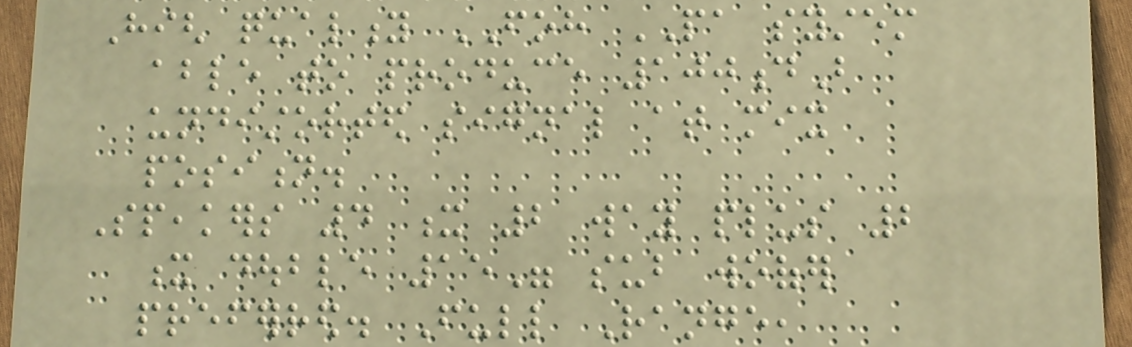High quality FOH PA system
able to produce 100dB
undistorted signal at mix
position.
Speakers 4 x 2 way plus 2
x double 15" sub woofer
preferred. Full Range,
